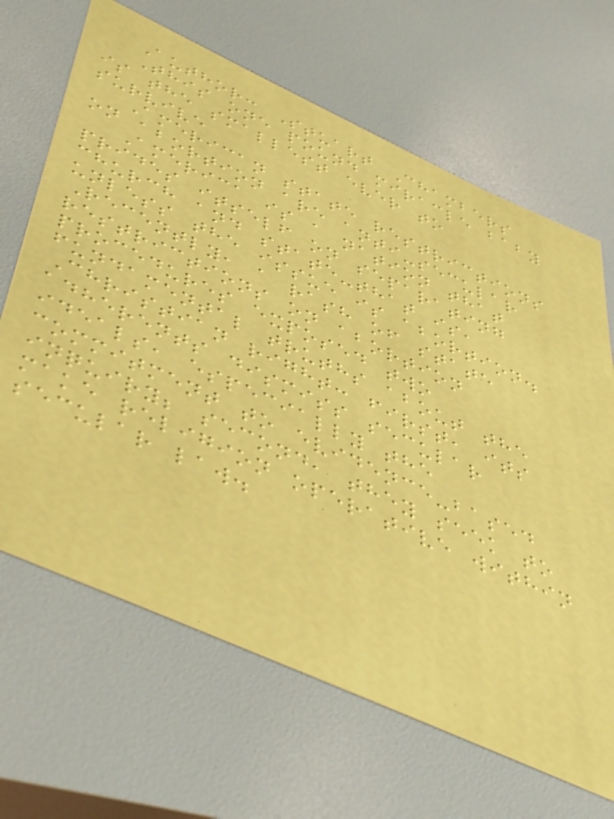Author: Stuart Chambers
This one pound miracle baby
is the smallest ever to
survive
American state restrictions
on abortion are anti-secular
America is a nation that
prides itself on separating
church and state-that is,
unless the issue is abortion.
Recently, a rash of state
restrictions on abortion
procedures exposed two
fundamental truths about the
Christian right: first, its
adherents dismiss secular
ideals, especially the
commitment to evidence-based
inquiry; second, they seek to
make religion operative within
secular law.
